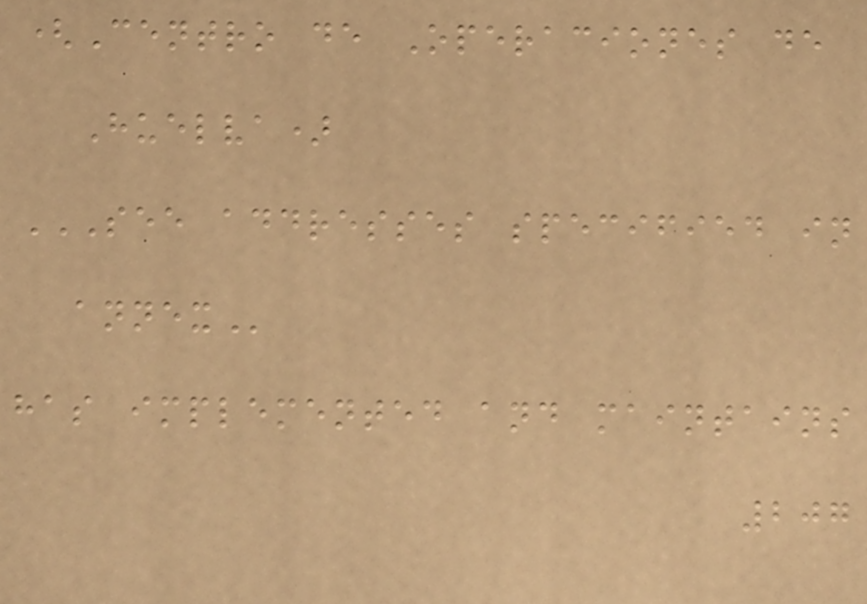(Centro de Operaciones de
Huelva)
SEE ADDRESSES SPECIFIED IN
ANNEX
has implemented and maintains
207
